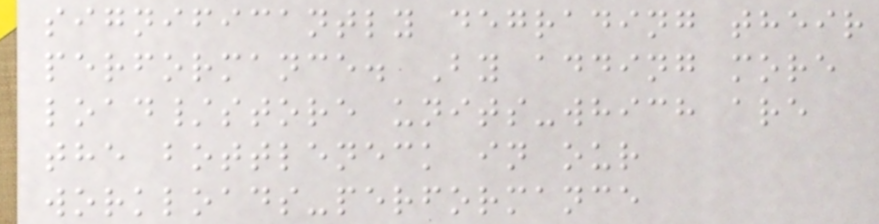significantly degrading their
performance. By adding more
load/store units-which are
the bottleneck in our
workloads-performance
